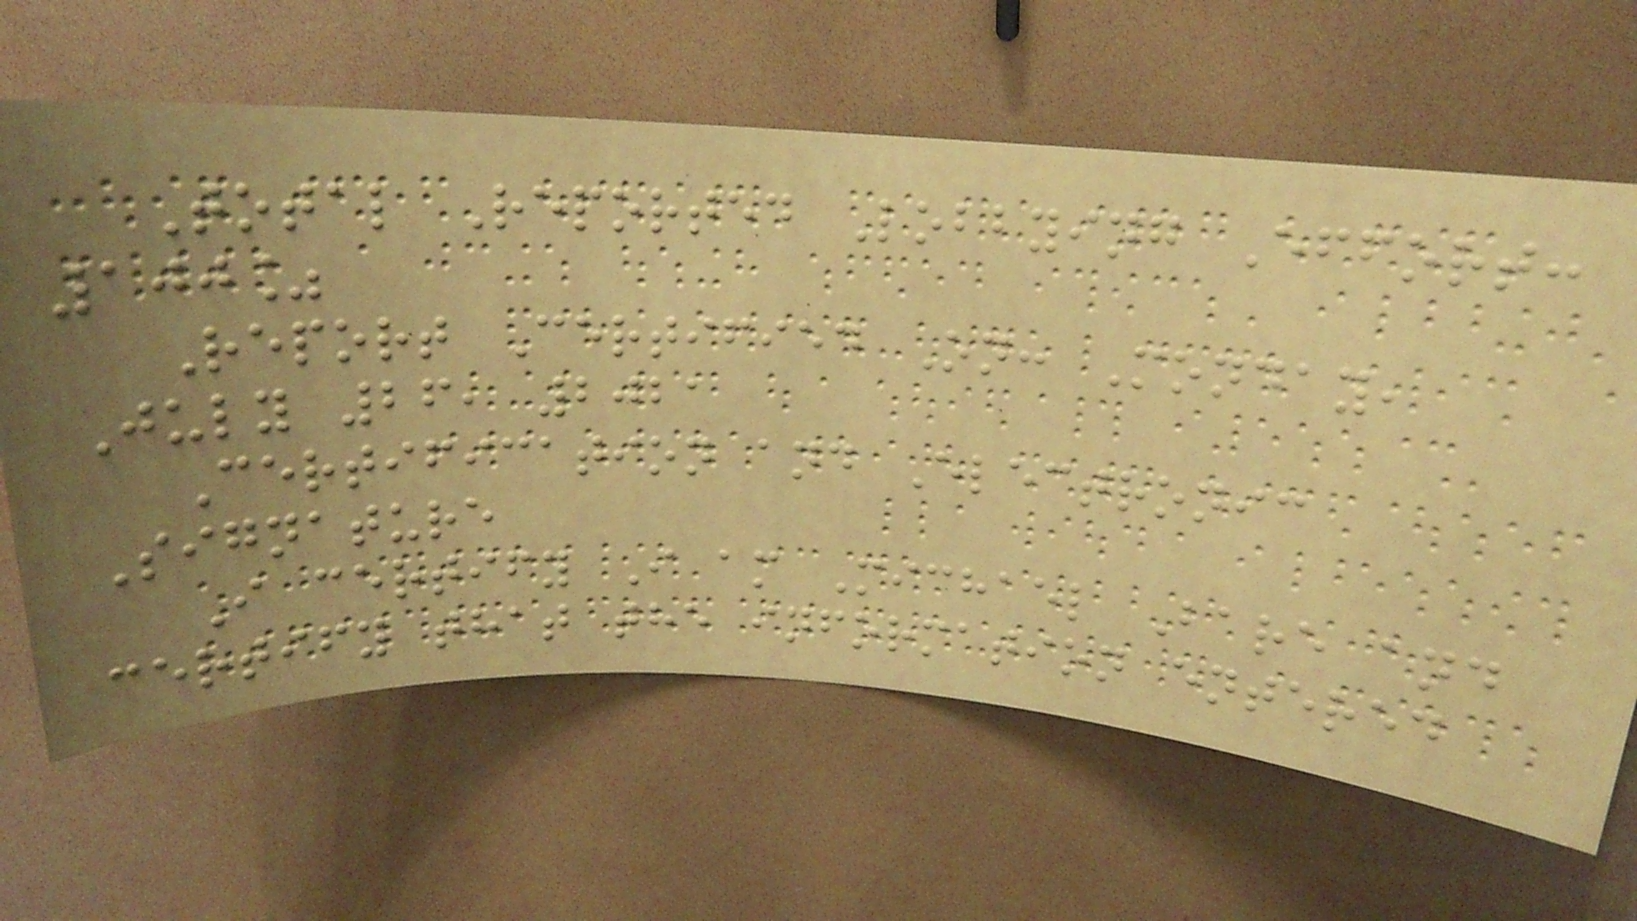Total Reported Lobbying Effort:
100%
Report Certified On: Monday,
July 26, 2021
Certification and Electronic
Signature
I certify I am Michael Bare and
certify that the information entered
